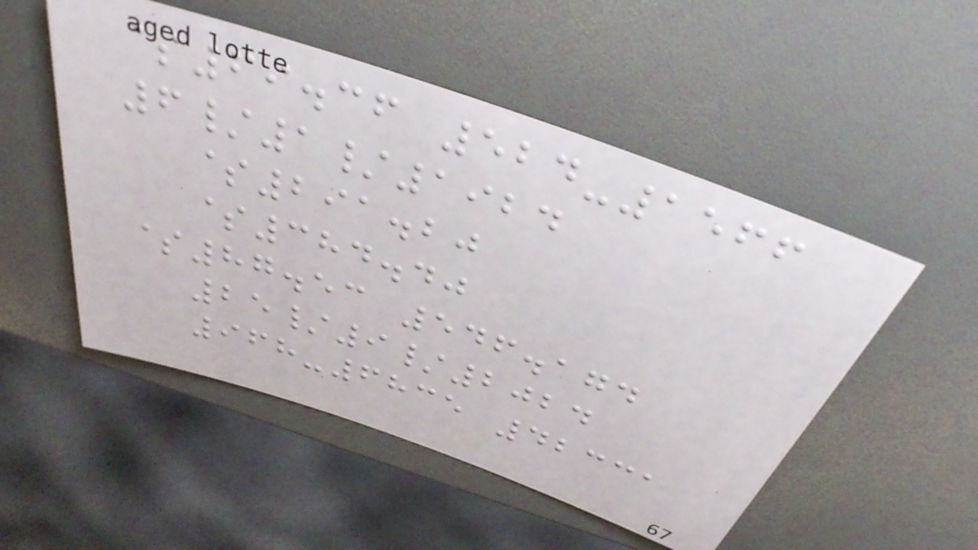$69.36 524-1566
6/1/1924
$291.20
$384.40
$87.53 546.174
25/9/2024
968-6835 42331
